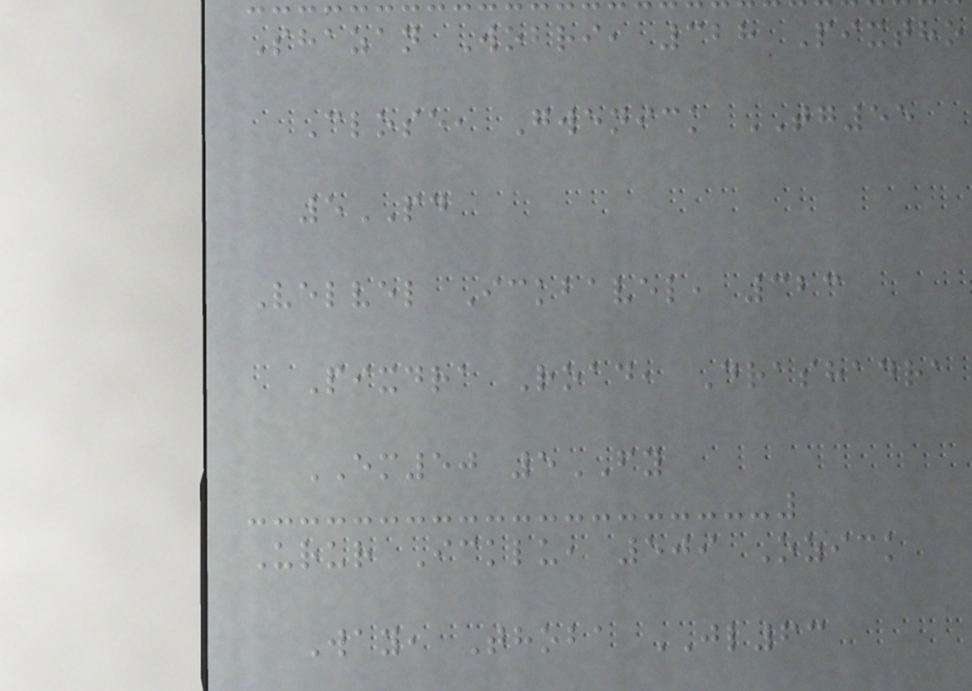Shazan Wobri, 328 Pixtho
Close, Gwenick TG55
5PD
Velvel Ickbavel, 323
Pixdra Road, Drashadra
EM50 5FY
Urur Icklu, 509 Ozick
Way, Thoba JL63
